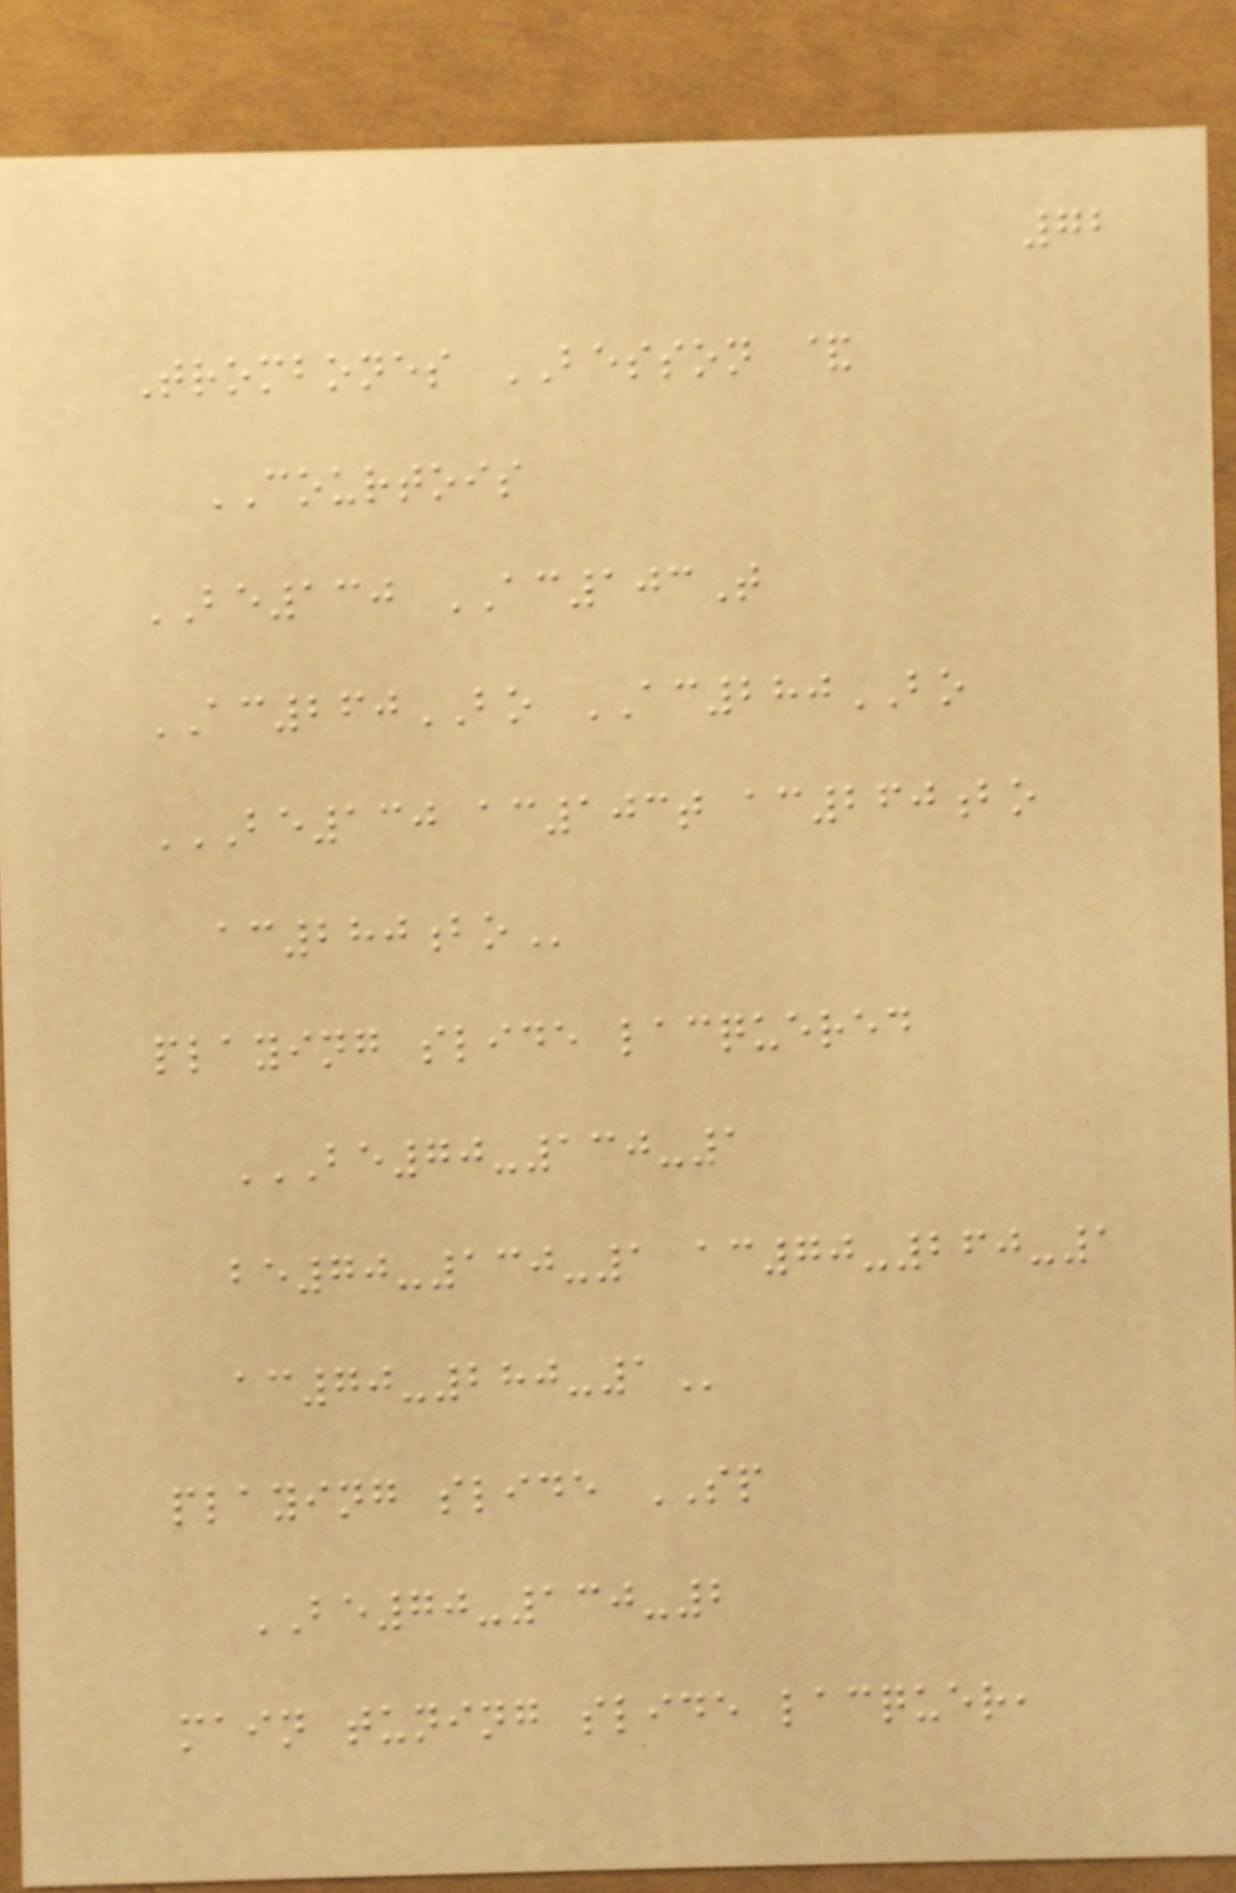72
Trombones BESSON &
COURTOIS
BE130 AC103T
AC260BO AC280BO
BE130 AC103T AC260BO
AC280BO
playing slide lacquered
BE70-130-1
BE70-130-1 AC70-260-1
AC70-280-1
playing slide SP
BE70-130-2
main tuning slide lacquer,
